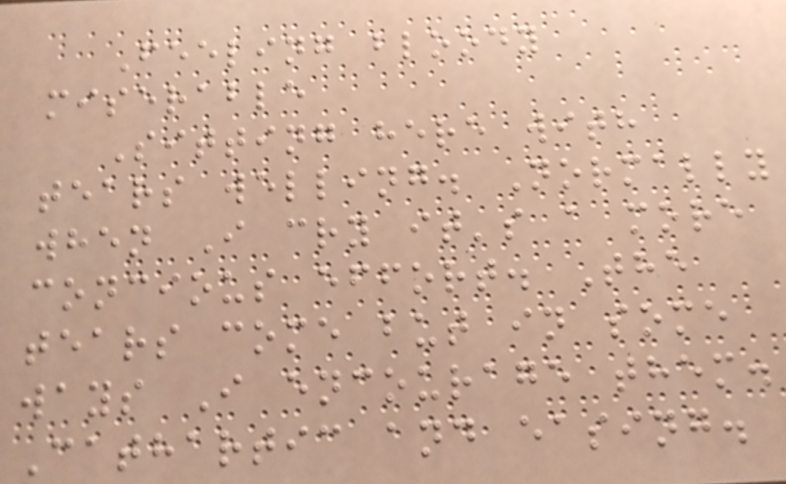Feeling bloody
miserable
Sitting here with
tears welling. Normally
when I cry it's a more
concious effort. The
tears come but in some
ways I encourage them.
Cathartic and easing.
